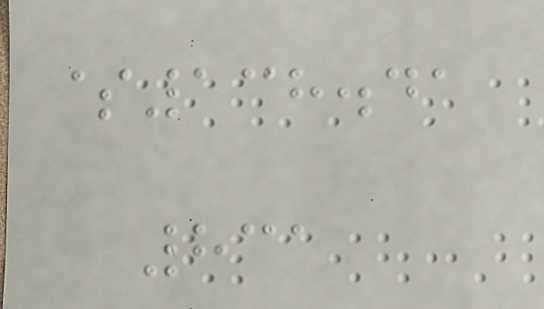$138.41
831
